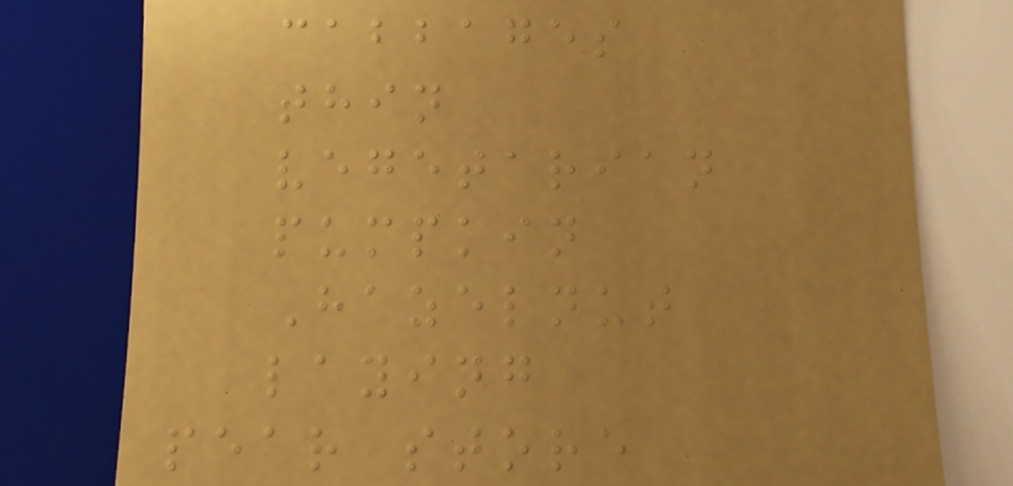cabbages
thin
vegetarian
pumpkin
Hazelnut
laying
pear store
